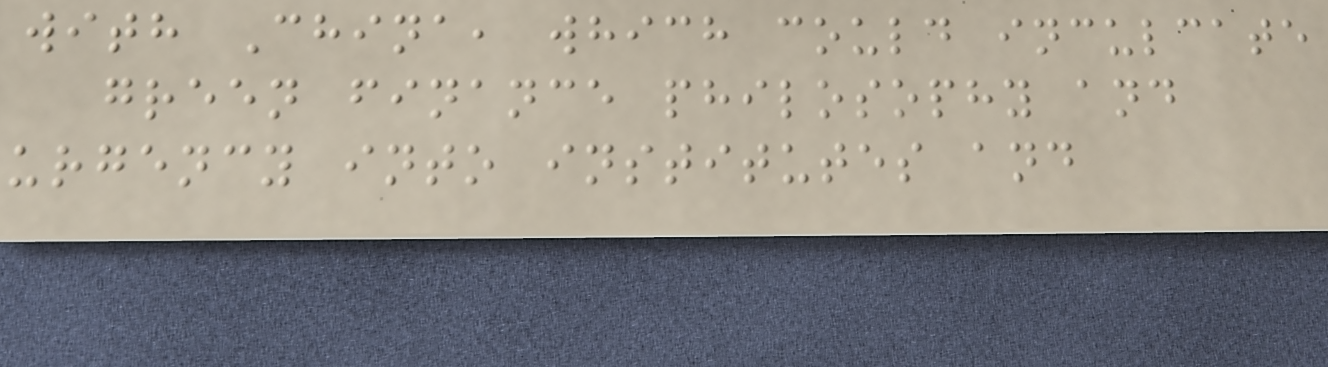with China, which could inculcate
green finance philosophy and
urgency into institutes and
